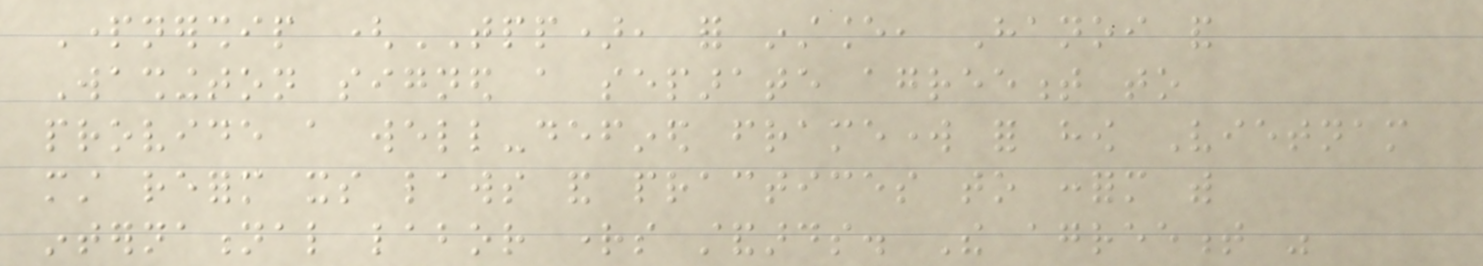Partnership (TPP), for instance, Hanoi and
Washington signed a separate agreement to
provide a well-defined framework for how Vietnam
must reform its laws and practices to conform with
international labor rights standards. The agreement was
